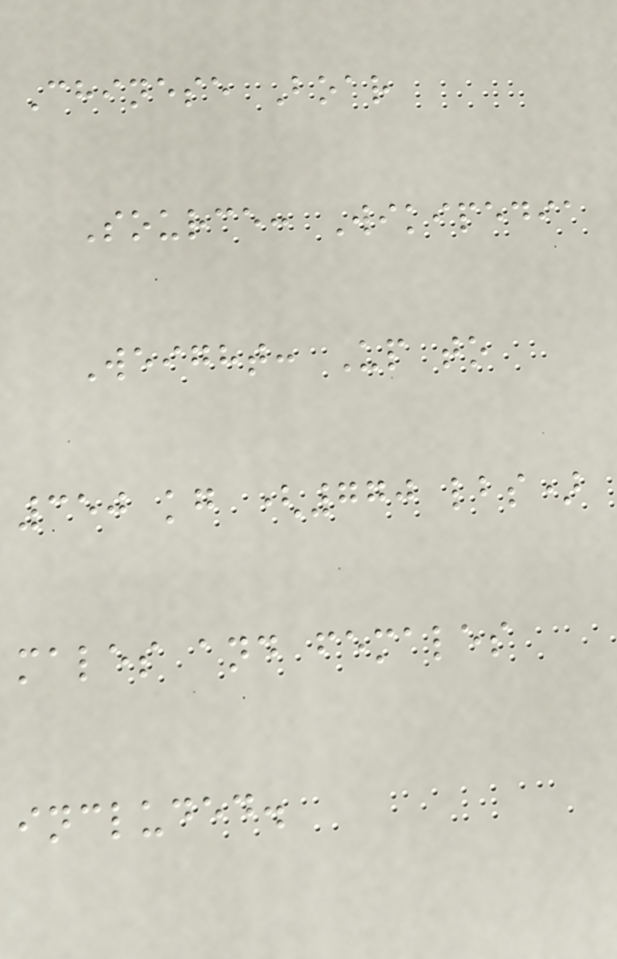Chinese Boar
Source: Wikipedia
Weight: Up to
350 kg (770 lbs)
males and females
included.
